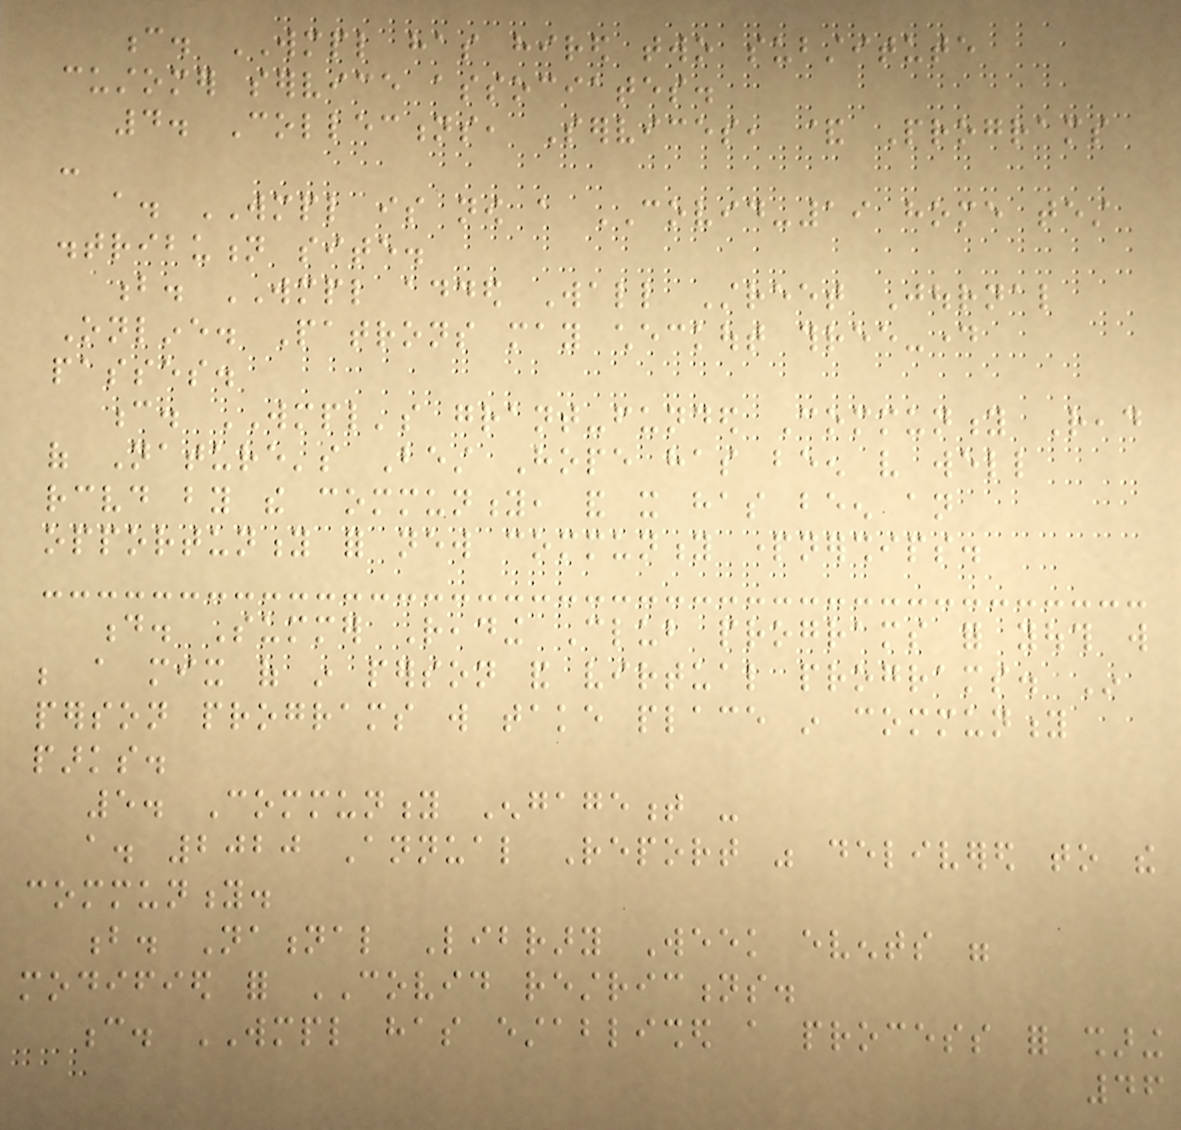c. WMPL has hired two substitute
customer service associates.
4. Collections, Services, & Programs
-
a. WMPL is now a COVID-19 home test
distribution site.
b. WMPL added Wall Street Journal
Online. Patrons may checkout three-day
passes.
c. WMPL's grant-funded Community Read
of Nature's Best Hope has been very well
received by the community, and it has been an
opportunity for new community partnerships.
d. Summer Reading Club programs for youth will
be a mix of in person and virtual programs. In
person programs will take place in community
parks.
5. Community Engagement -
a. 2020 Annual Report was delivered to the
community.
b. National Library Week events were
modified for COVID restrictions.
c. WMPL has established a process for sharing
46
